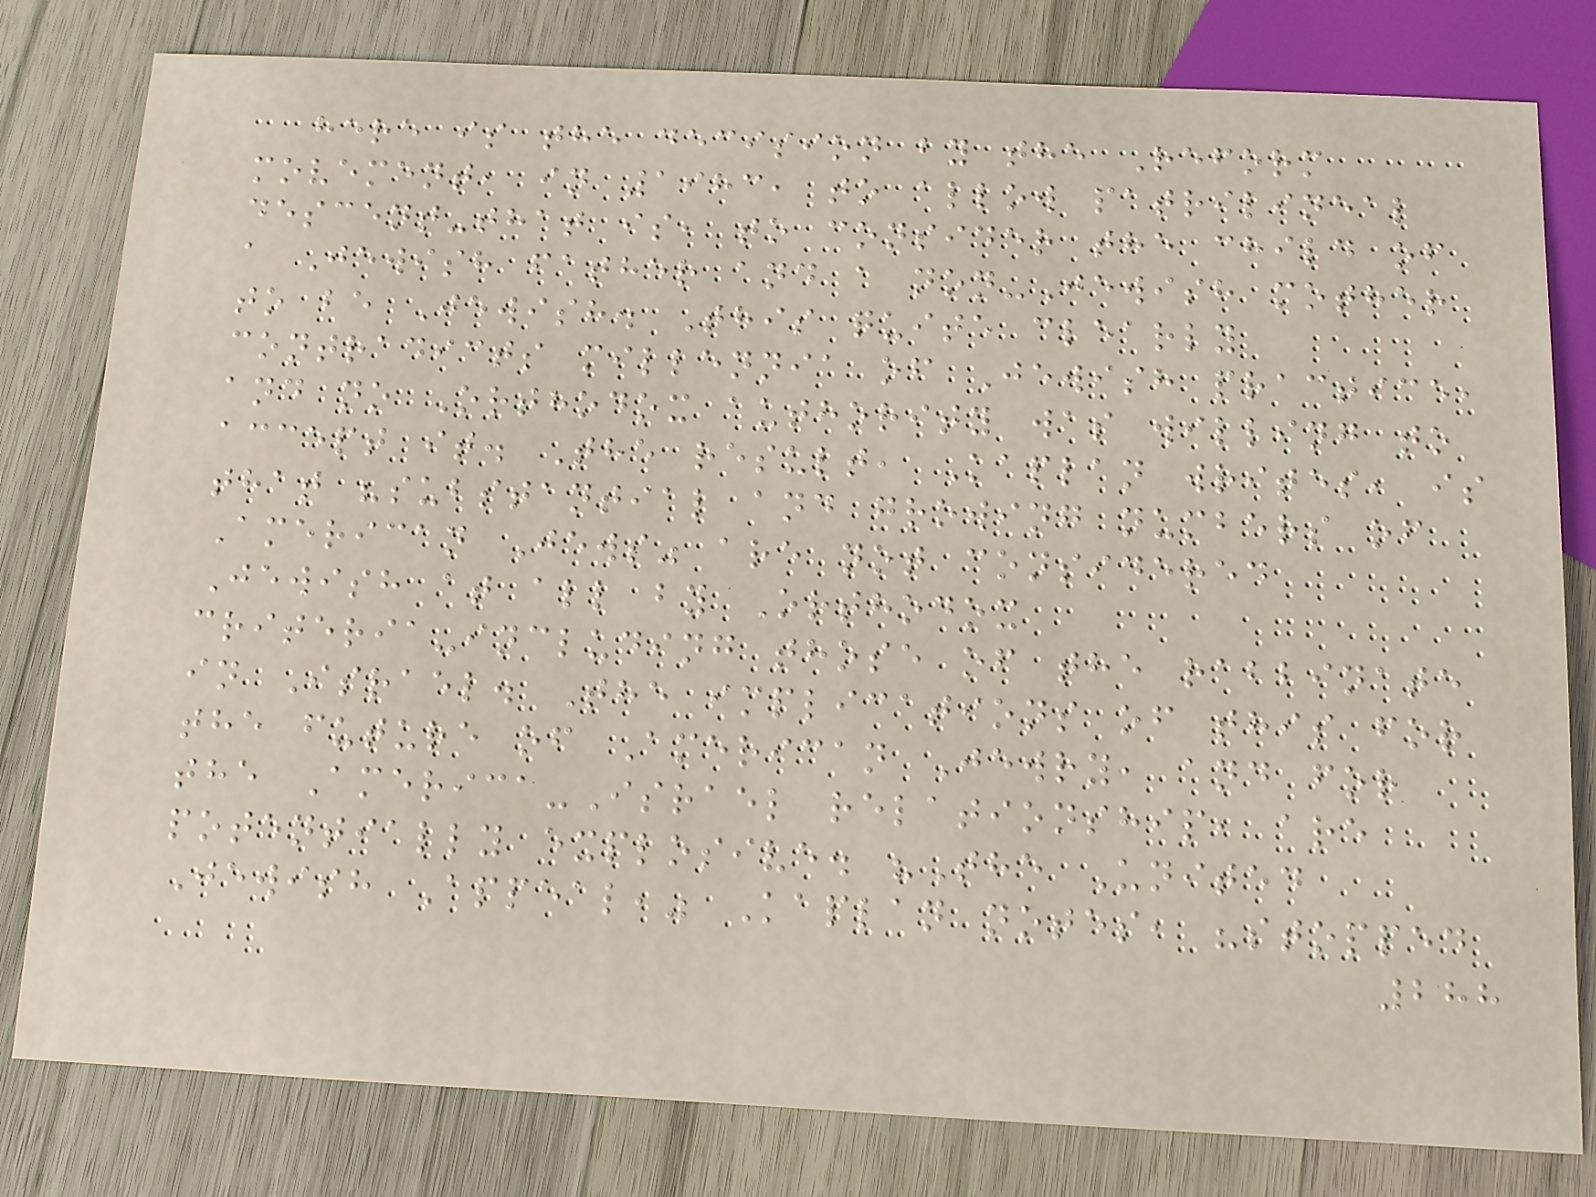here is the decision by the Reform
movement, in 1983, to allow patrilineal
descent-that is, to consider the child of
a Jewish father and a non-Jewish mother
to be Jewish. This quite clearly
contradicts millennia of Jewish practice,
and no Orthodox authority was willing to
accept it. The result, Kaplan writes, is
that "substantial and growing numbers of
American Jews" are not considered
Jewish at all by Orthodox
criteria-including those of the rabbinate
in Israel. The implications of this for
the future of American Jewry, and for
the America-Israel relationship, are
potentially explosive. "The United
Jewish Appeal," Kaplan notes, "stopped
288
